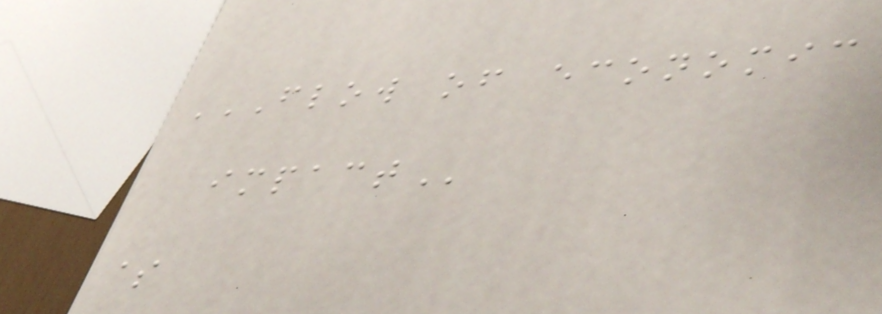FLOW OF ECONOMIC
IMPACT
$
